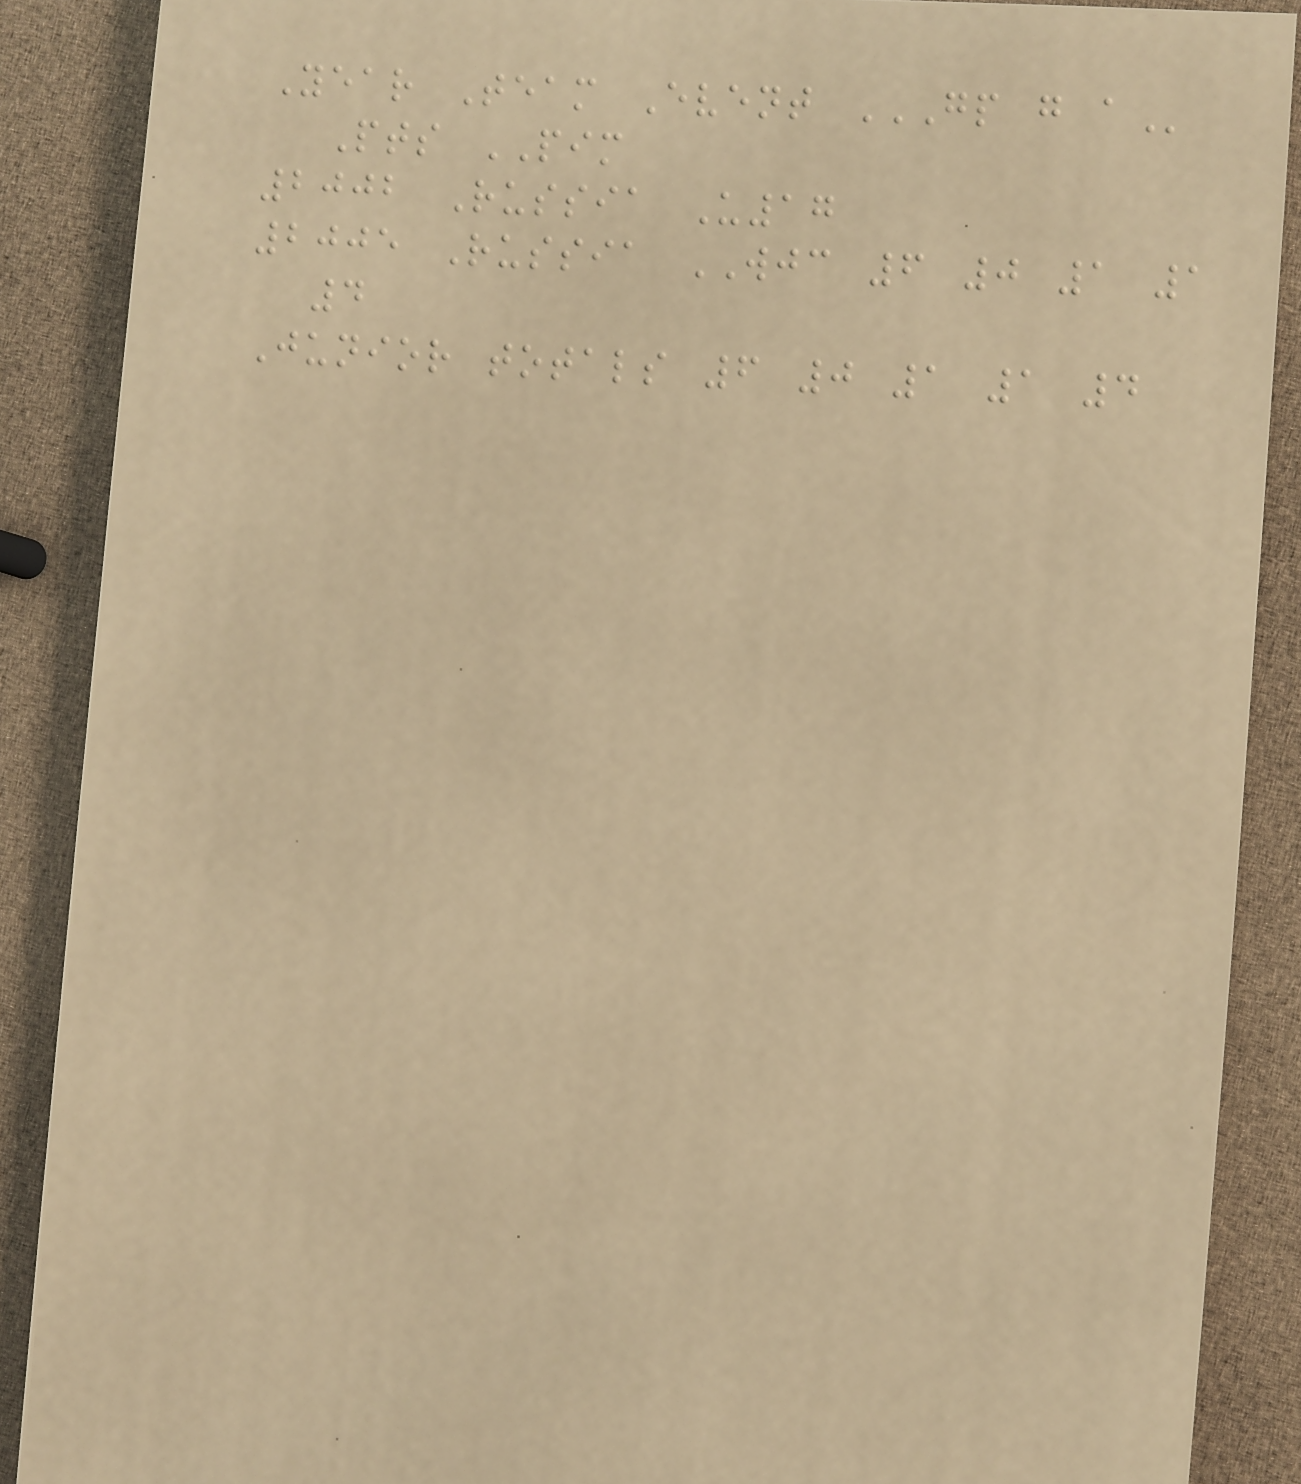Year Team Event GP G A
Pts PIM
2002 Russia U17
2005 Russia WJC 6 0 1 1
4
Junior totals 6 0 1 1 4
